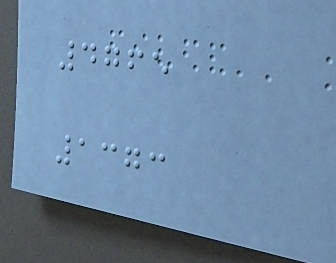4765
1373
